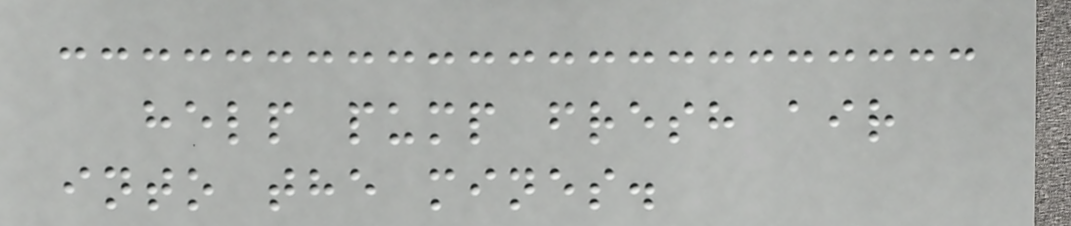help pump fresh air
into the mines.
